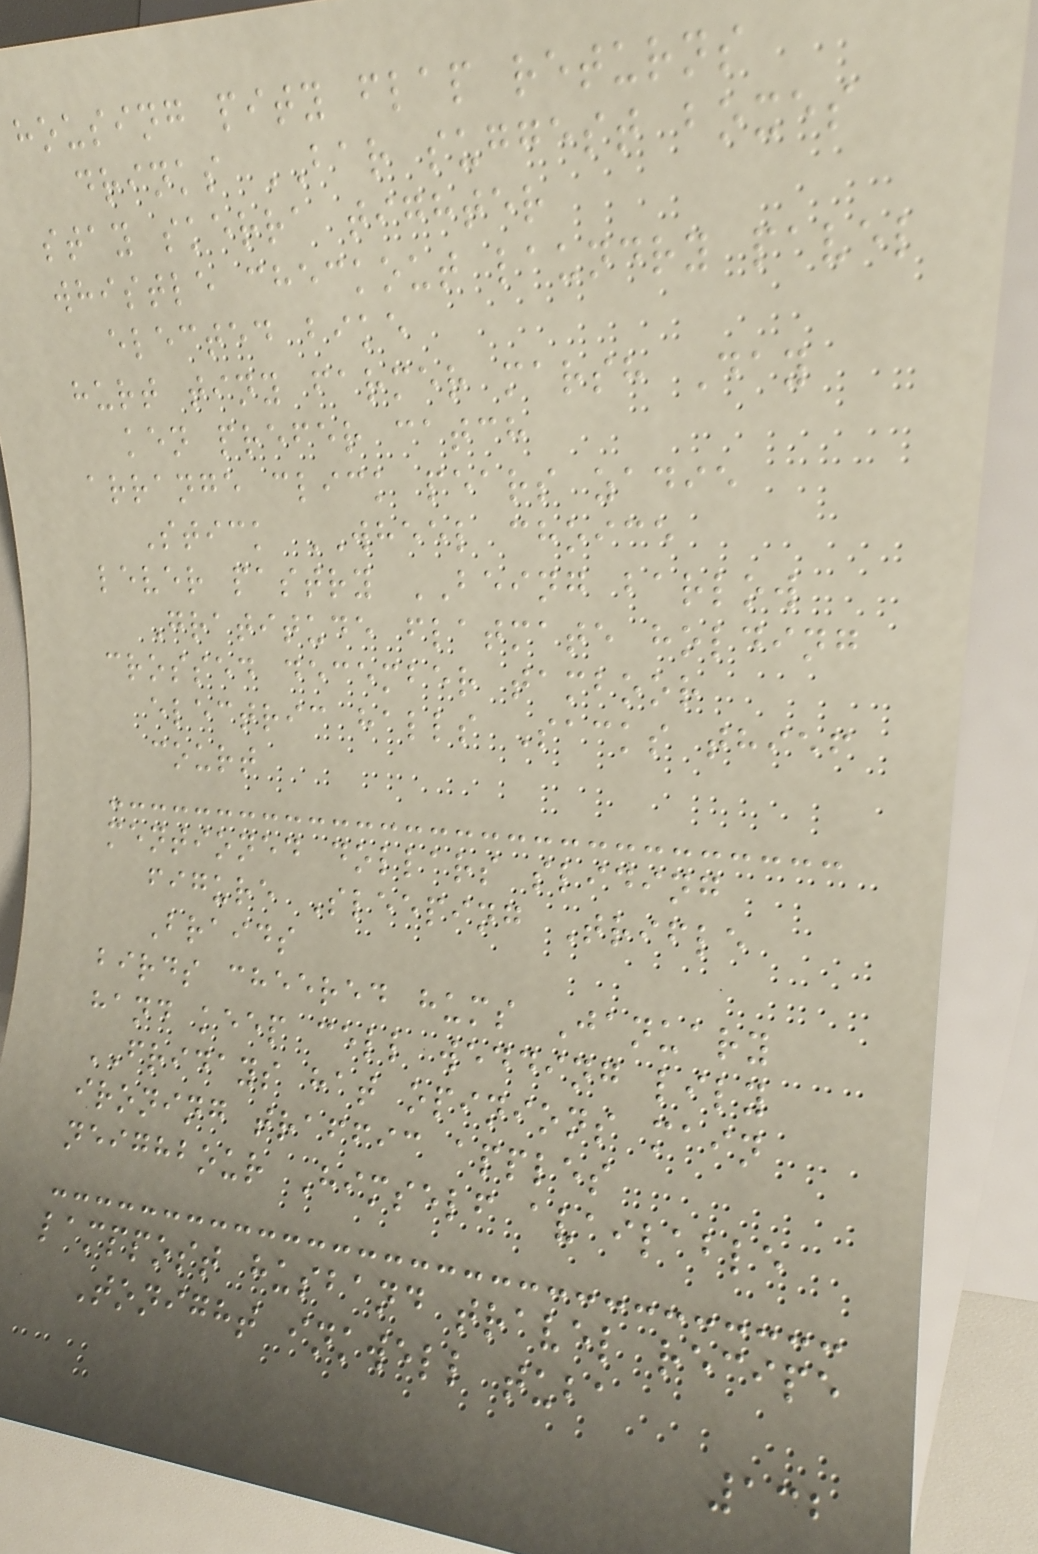housing pity flap returns
drinks BAR suggest boxes
stay skerra tighter
whistle checkout laundry pavel
elected bike
hurt tiny farmer marsh Day
ken prefer catch
arrange click pears zadie
Stick WHEEL choice
lever pastry BEING barlow
Gratitude flatmate holding
crossed december tamboor
electric halls Sacks thief
court
mentioned dollars sliding
figure Sleeping Trifle
Braids
birds cheered hums January
hand keep cell wedding lily
FRIDAYS hat opinions main
ironing traffic apples
neighbour Himself available
lamppost husband travel recipe
Tonight inkwell tuba
132
